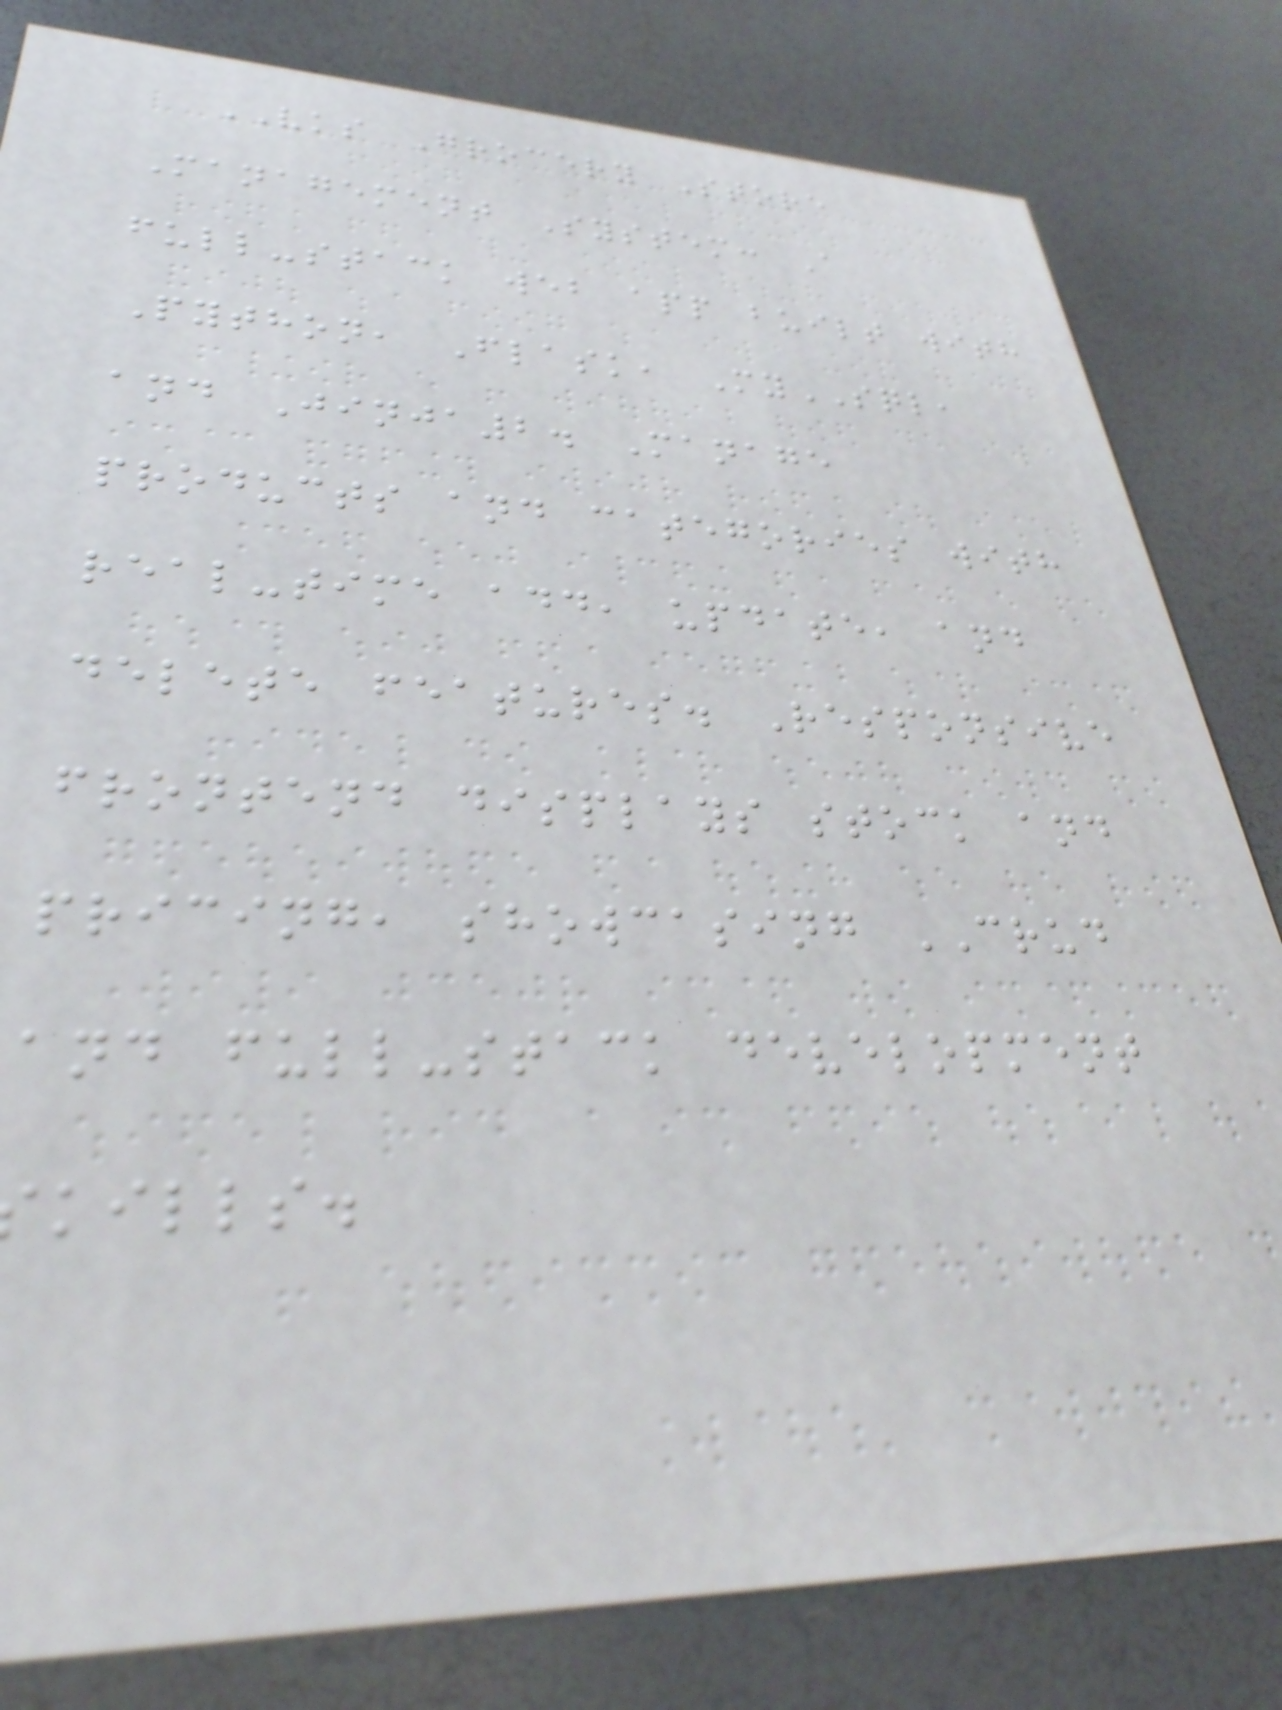VKS Grocery Store
Management System: A
full-stack web app built with
Python, Flask, MySQL,
and Jinja2. Manage
products and categories with
real-time add, update, and
delete features. Responsive
frontend displays stock and
pricing, showcasing CRUD
and full-stack development
kills.
